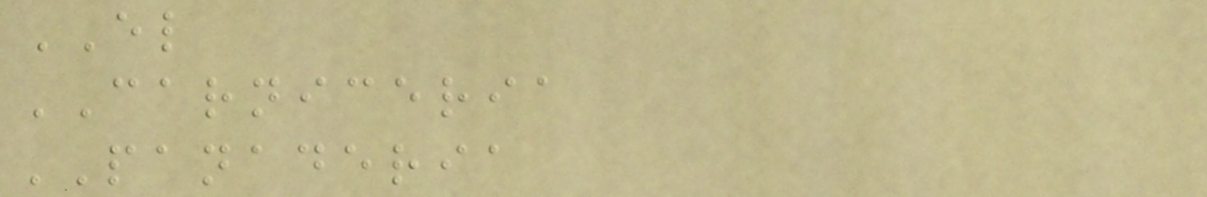EL
CARNICERIA
PANADERIA
